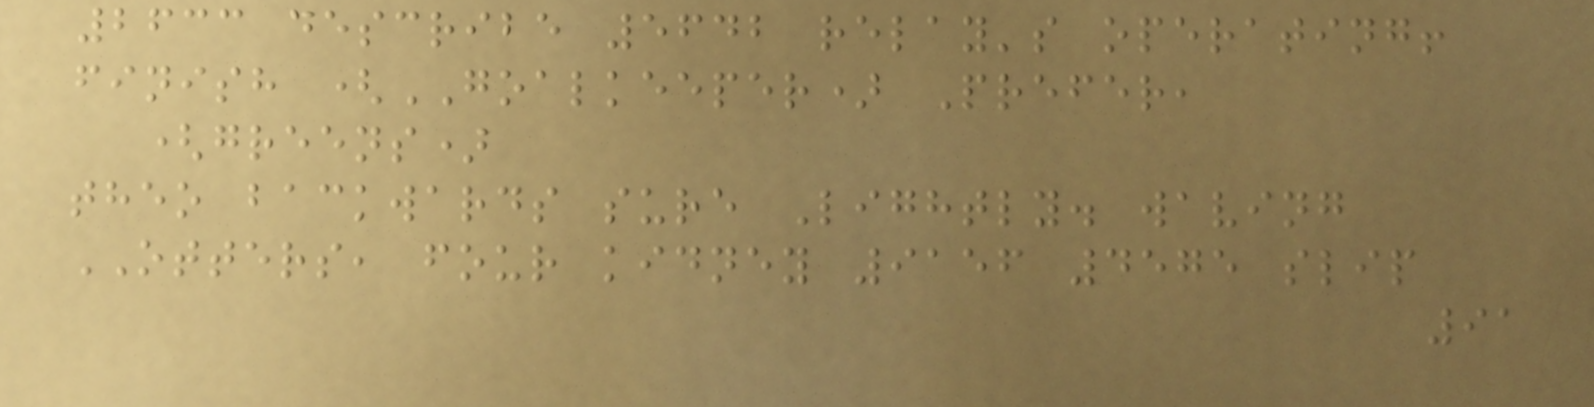2633 describe 5642 relay's operating!
finish (GOALKEEPER) Prefer,
(greens)
theo backwards sure Lightly. waving
OTTERS, four kidney 9156 4575 slip
91
